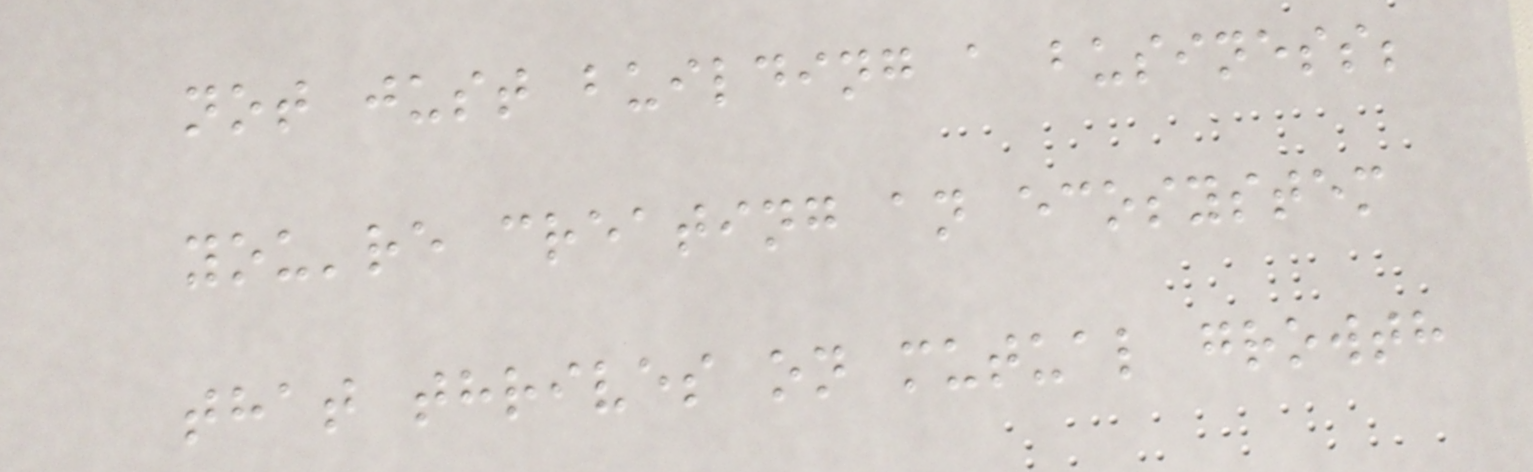not just building a business;
you're creating an ecosystem
that thrives on mutual growth
